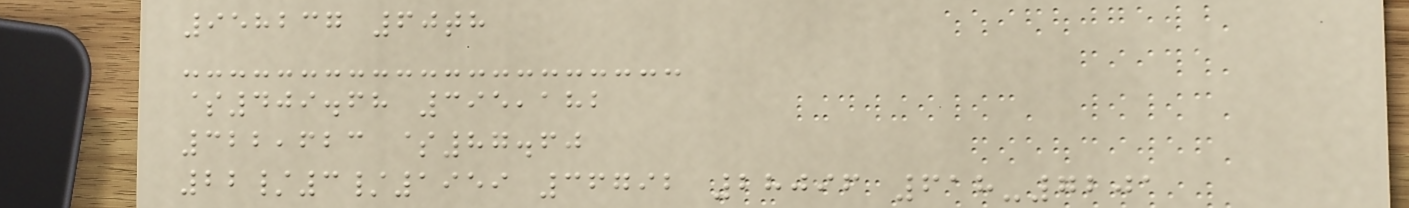958237 60th
$409.68 395,182
322,623 $87.60
22/3/1959 36792 28096 618-7201
